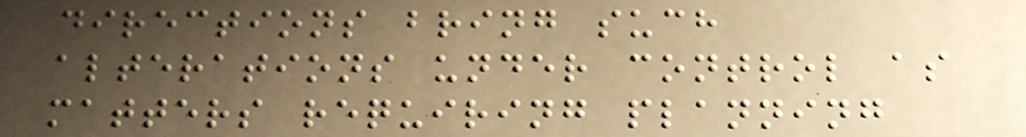directions bring such
alterations under control as
matters requiring planning
